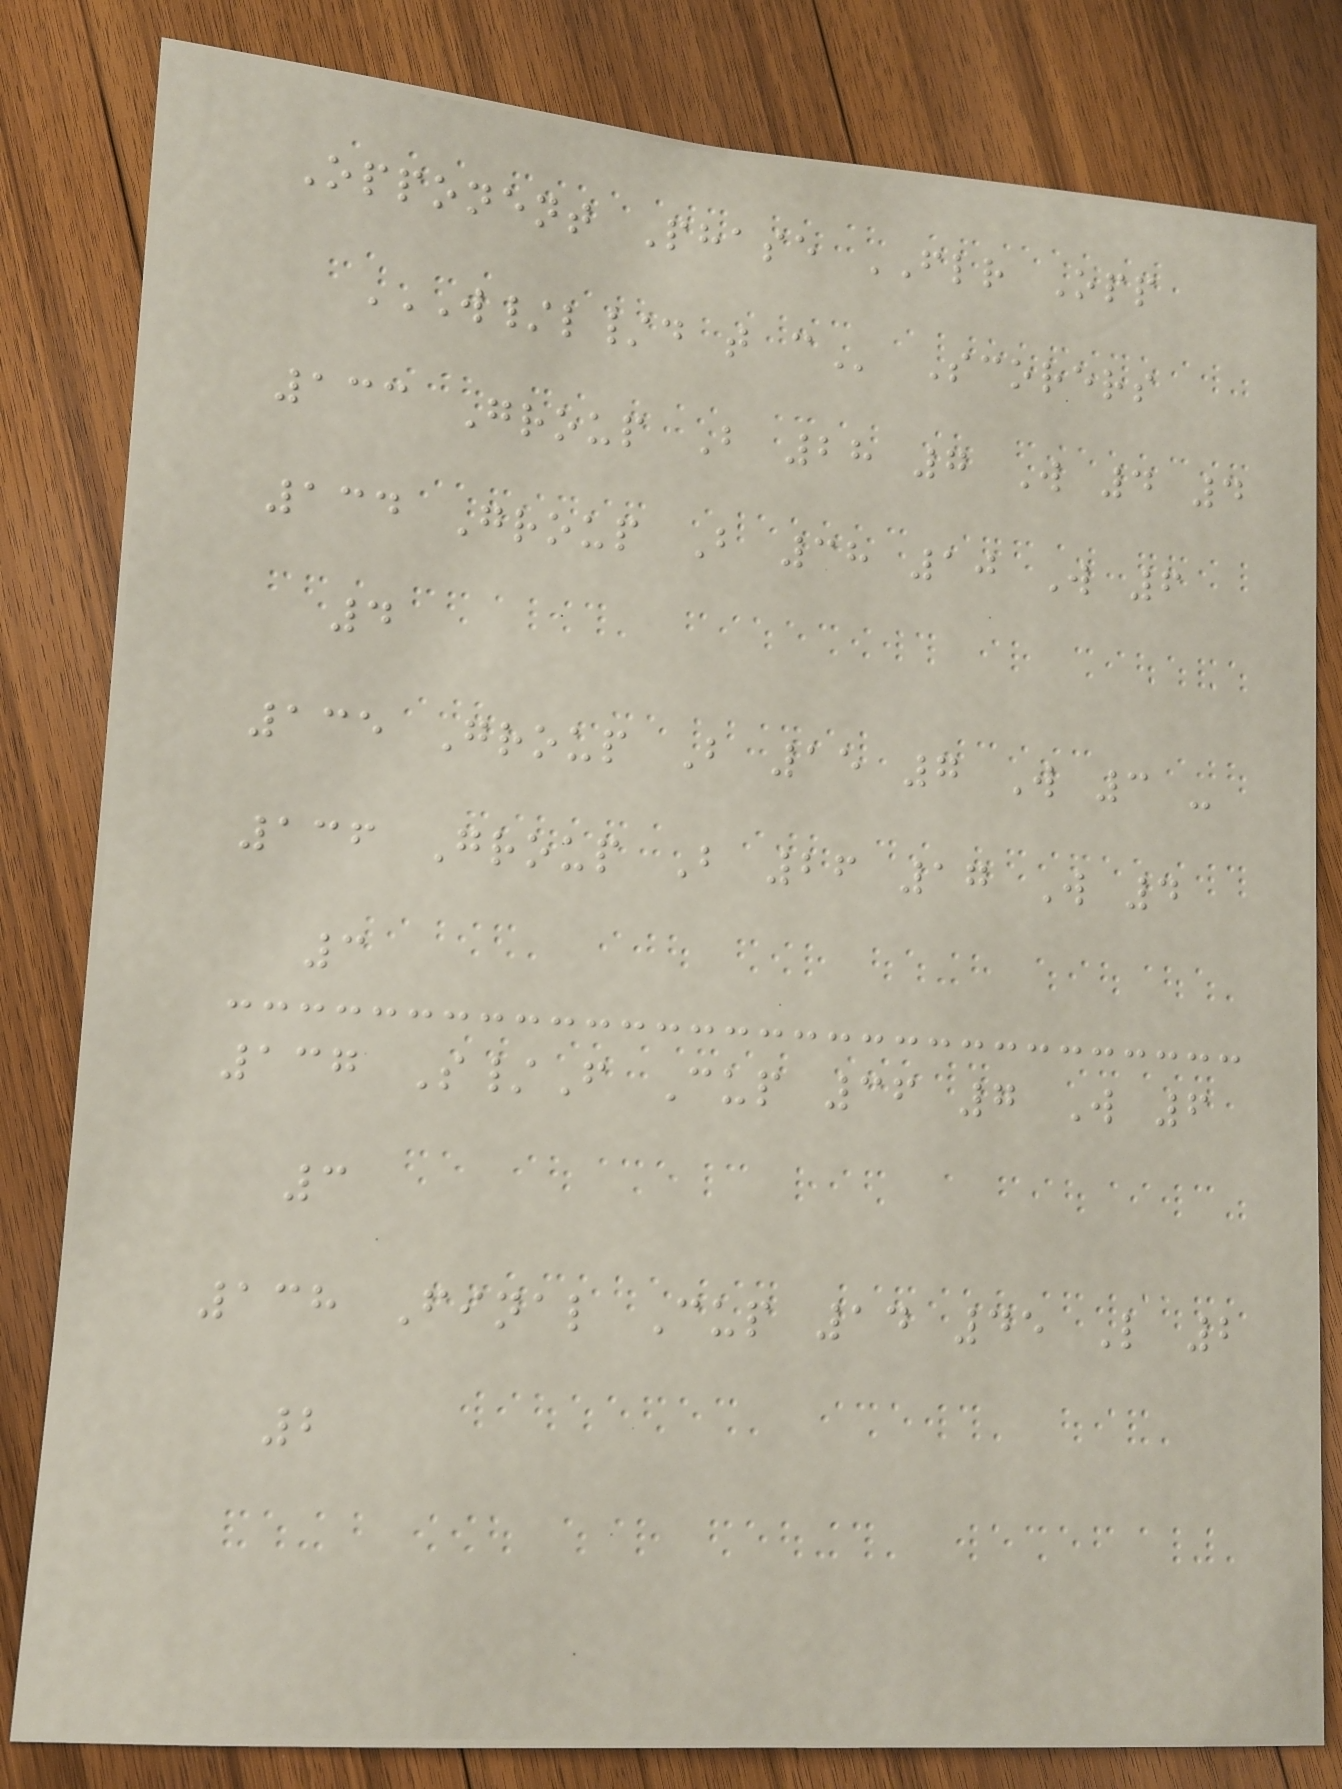Opponent Phase FLR Opp
W/L/D T C Scorers
133 Group B 28 7 W 4 4
134 Group B 38 10 W 6
4
135 Group B 15 7 W 3 -
136 Group B 26 17 W 4
3
137 S/F Cup 36 7 W 6
3
138 Final Cup 14 45 L 2
2
